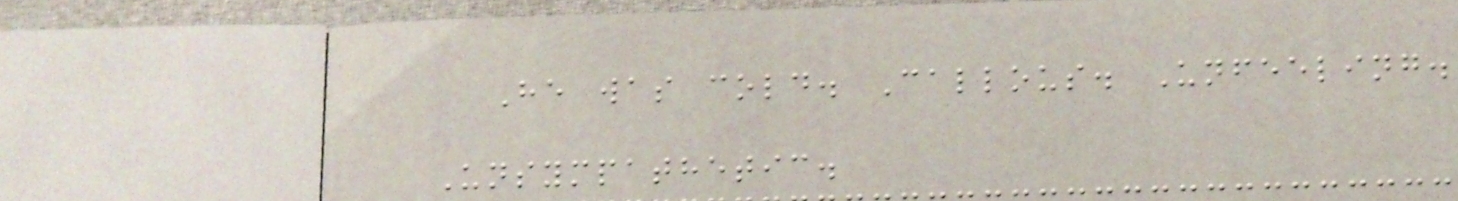He was cold. Callous. Unfeeling.
Unsympathetic.
